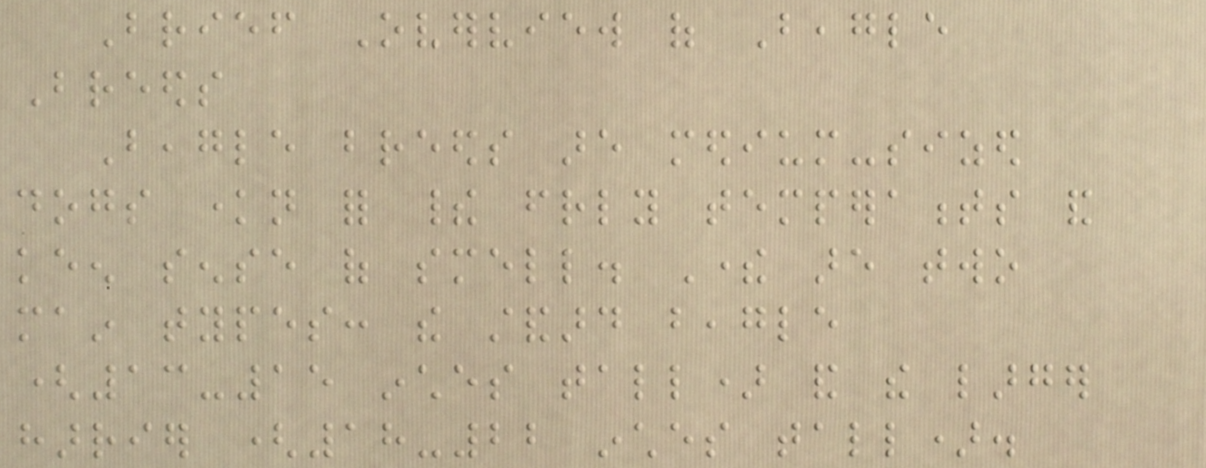Brief Overview of Beagle
Breeds
Beagle breeds are medium-sized
dogs known for their friendly temperaments and
keen sense of smell. There are two
main types: the standard beagle
(13-15 inches tall) and the larger
harrier (18-22 inches tall).
